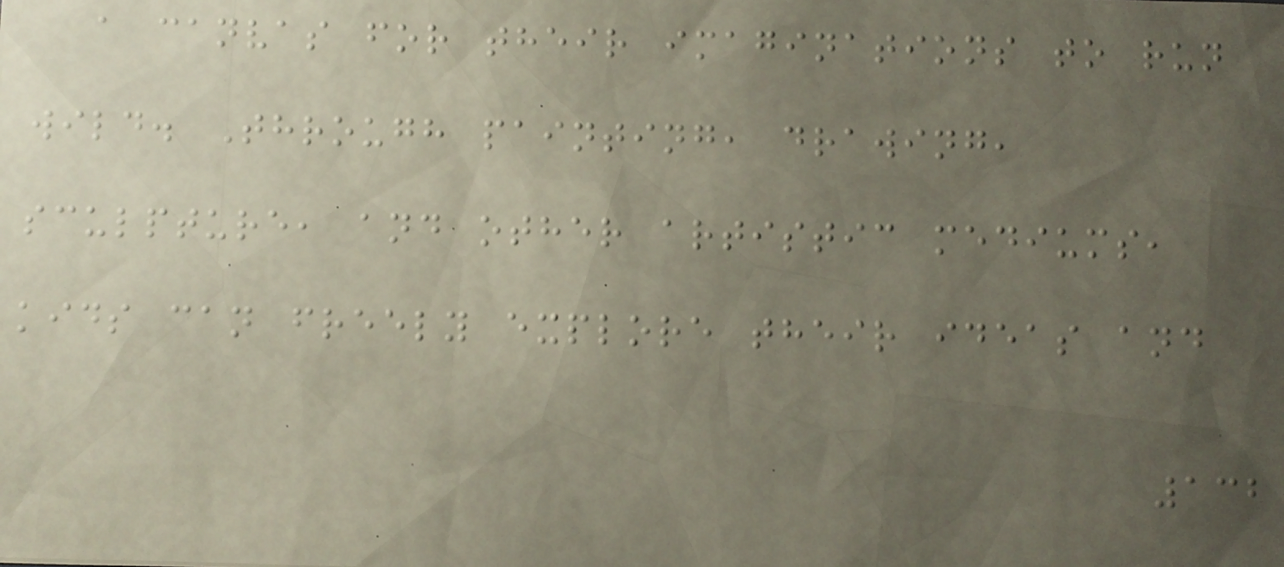a canvas for their imaginations to run
wild. Through painting, drawing,
sculpture, and other artistic mediums,
kids can freely explore their ideas and
132
